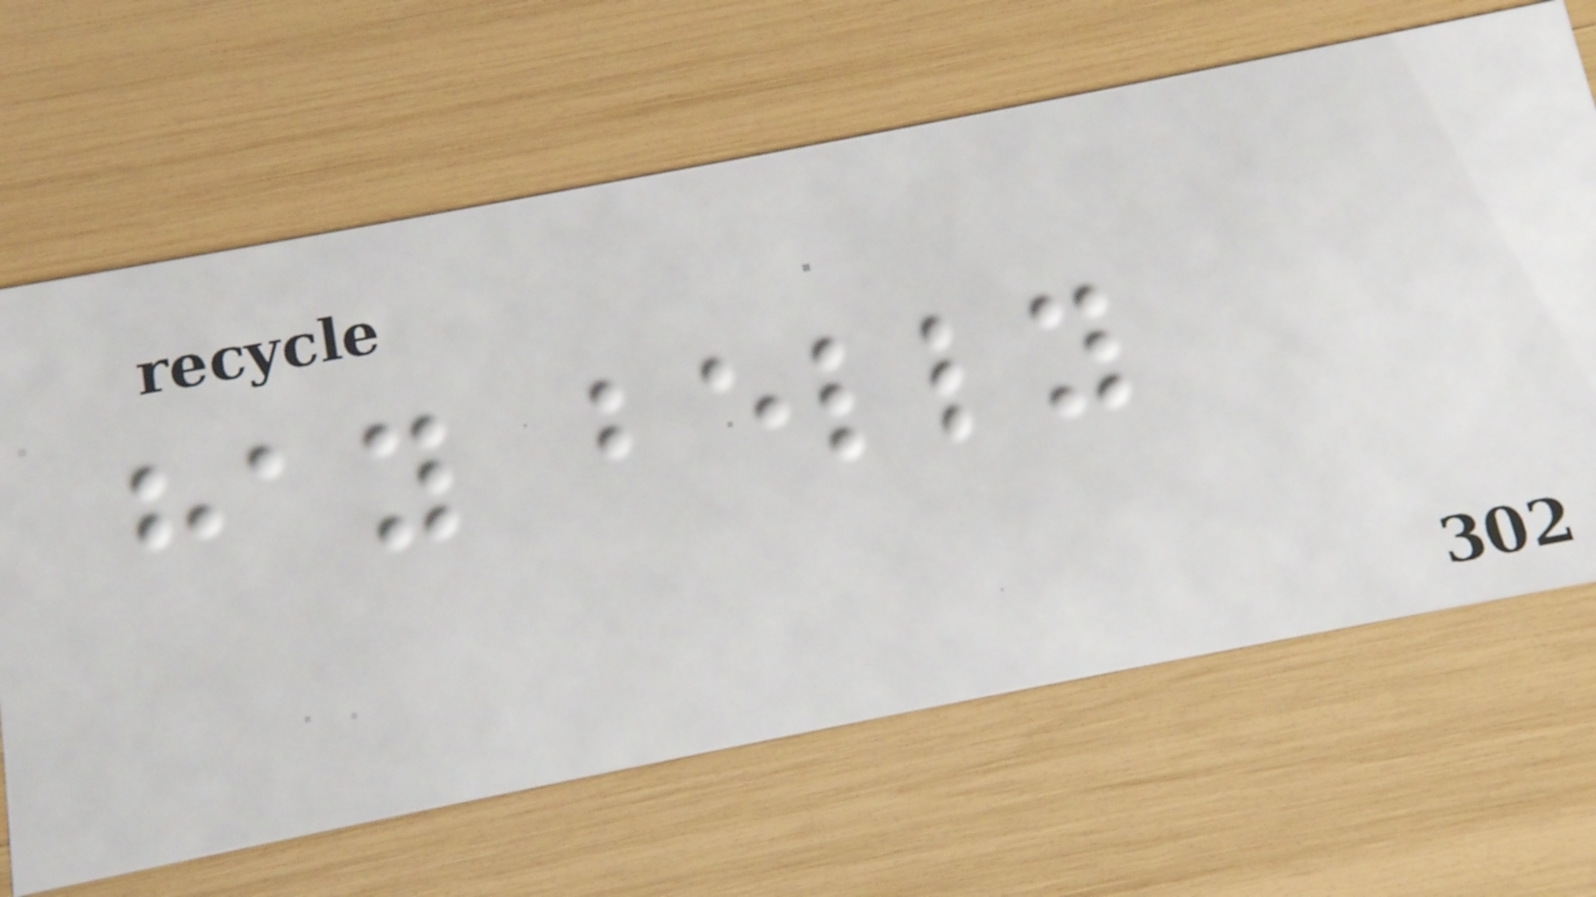hay belly
